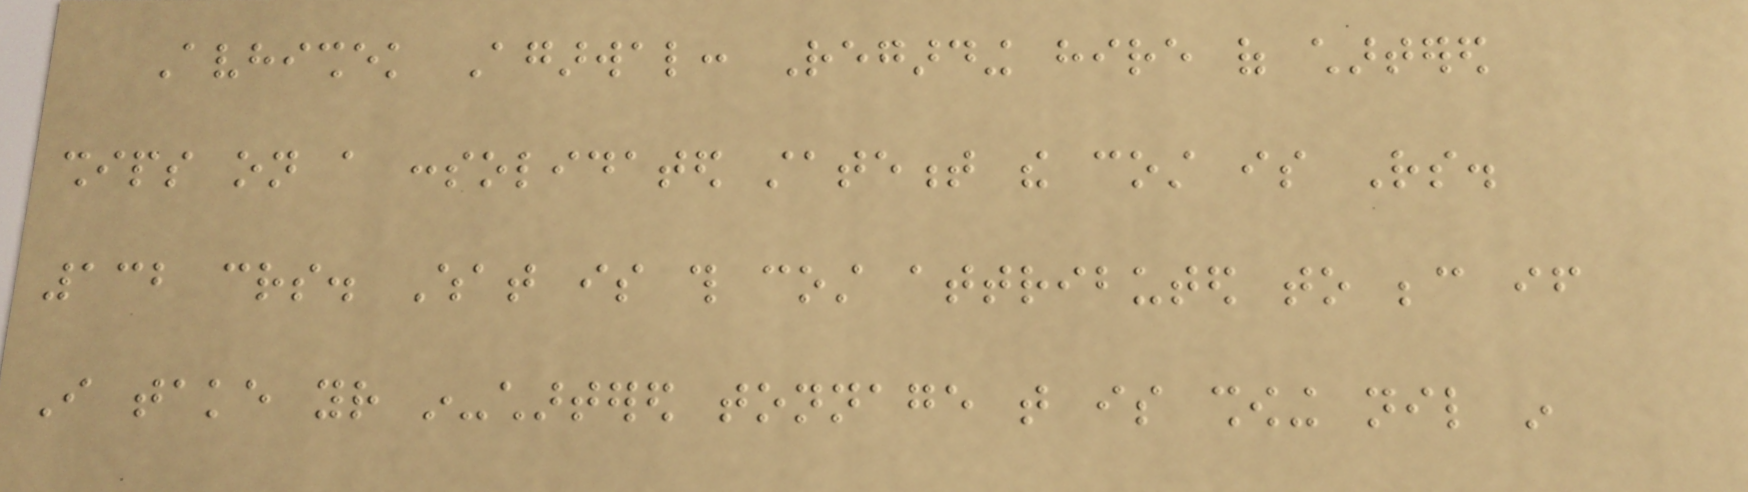Avhishek Agarwal: Regarding hire of chartered
ships on a consolidated statement the cost is Rs.
132 crs. What is this cost attributed to because if
I take your in-chartered tonnage that is showing nil in
